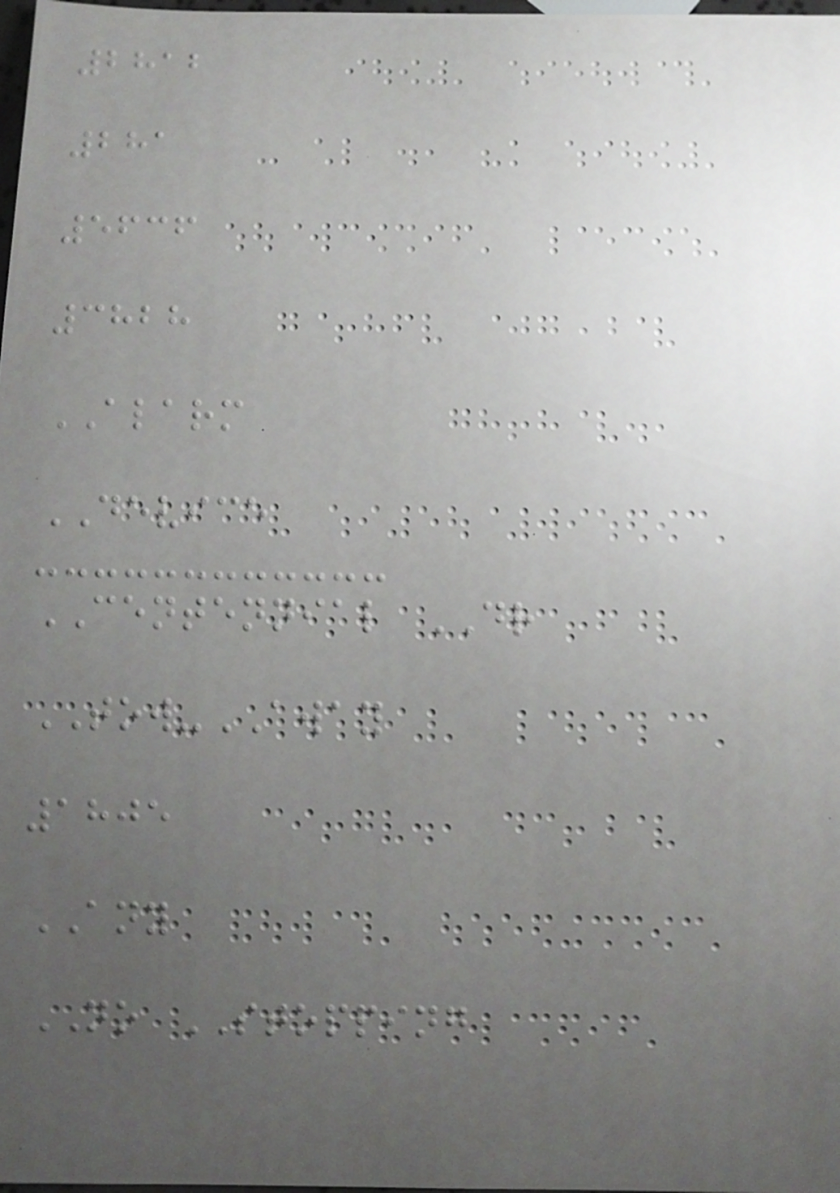2812
281
5636
3828
ALARM
DEVICE
CENTENNIAL DR
TOW-AWAY
1805
ANY
NO STOPPING
